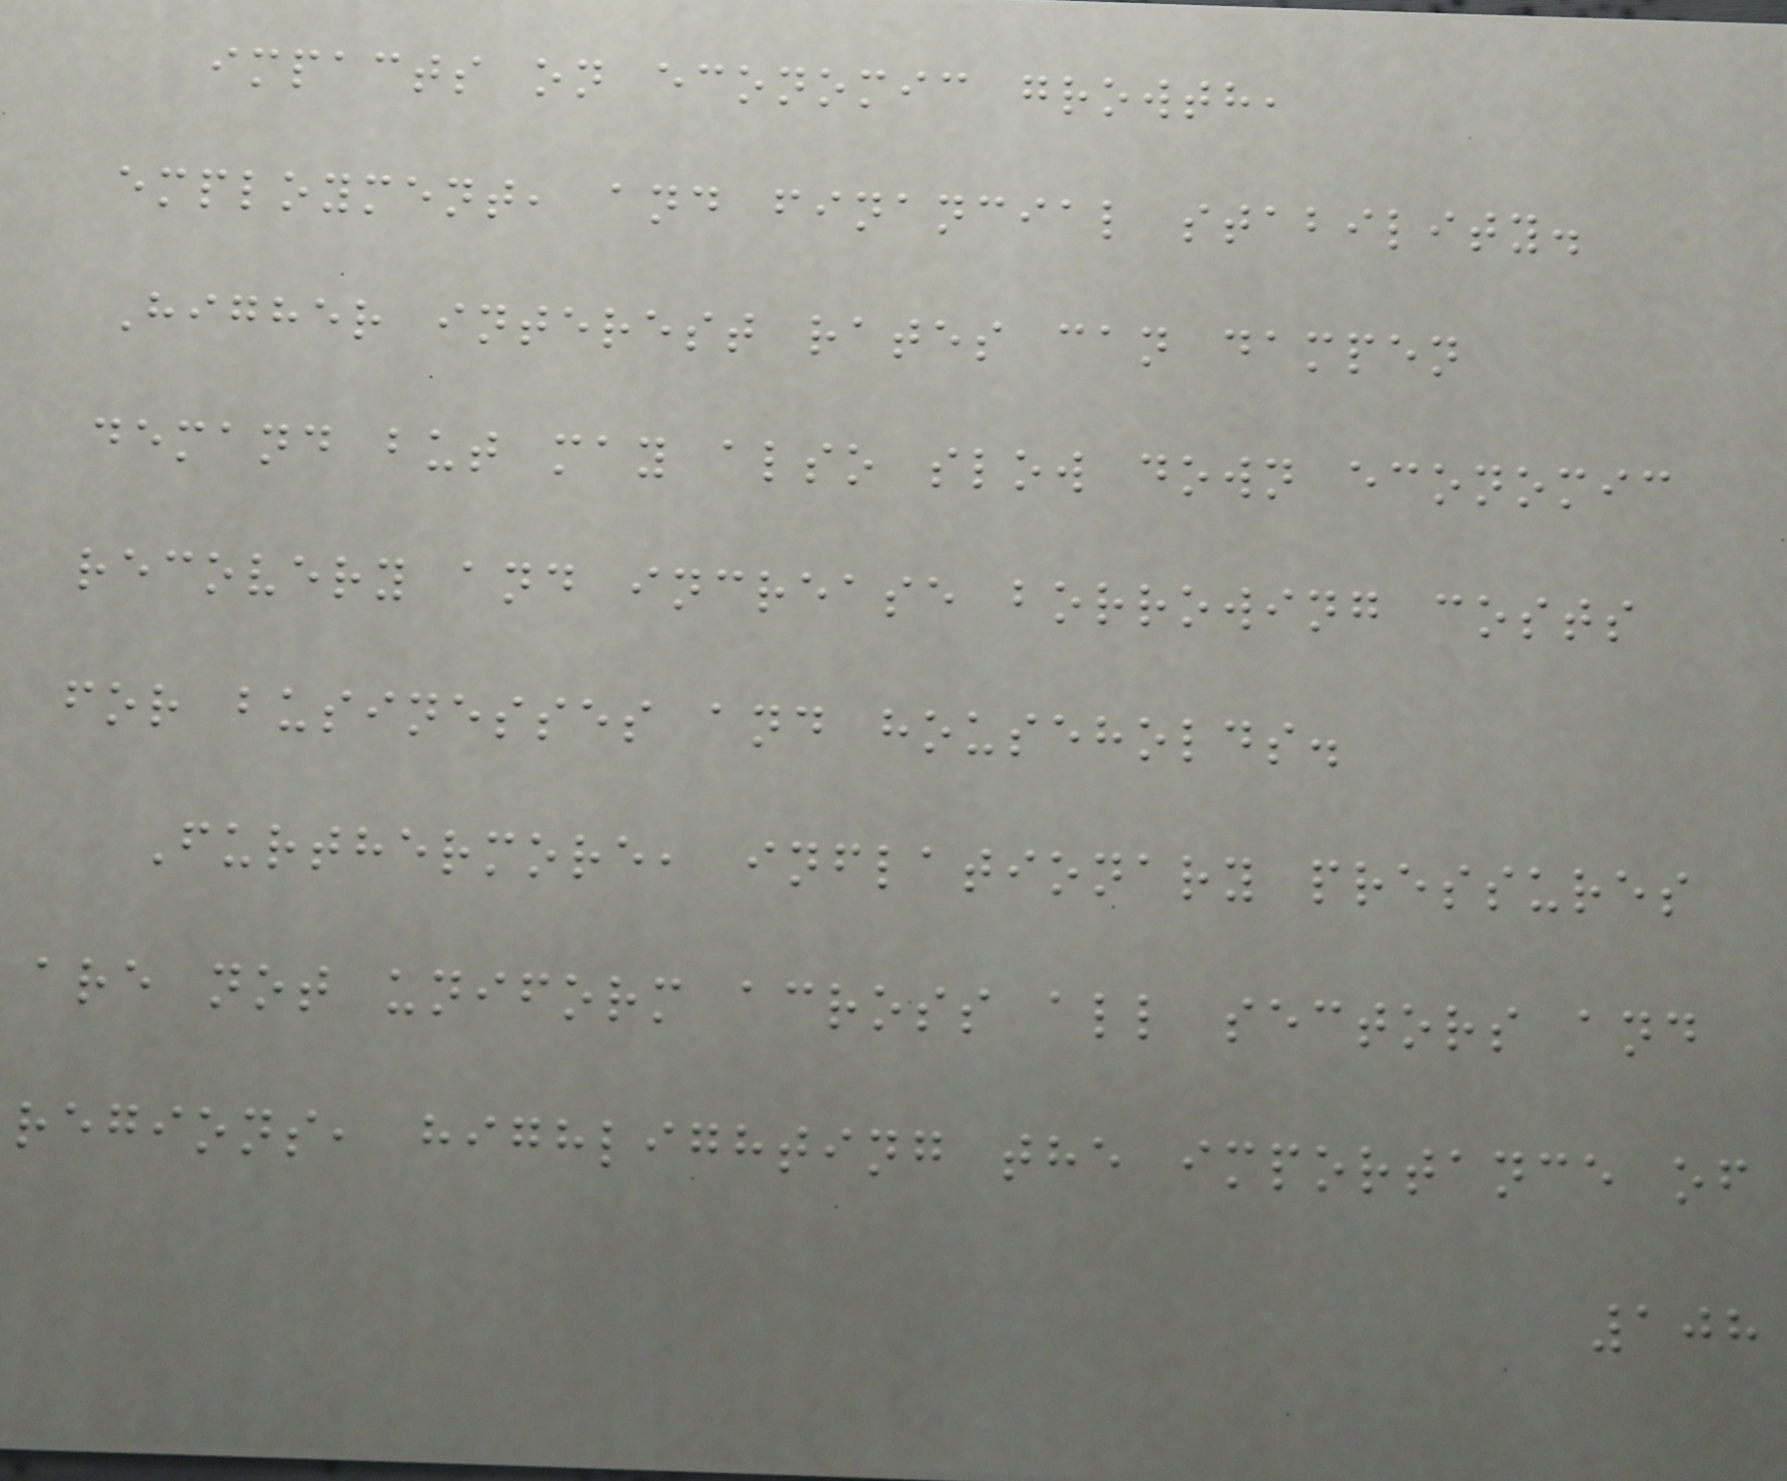impacts on economic growth,
employment, and financial stability.
Higher interest rates can dampen
demand but may also slow down economic
recovery and increase borrowing costs
for businesses and households.
Furthermore, inflationary pressures
are not uniform across all sectors and
regions, highlighting the importance of
108
